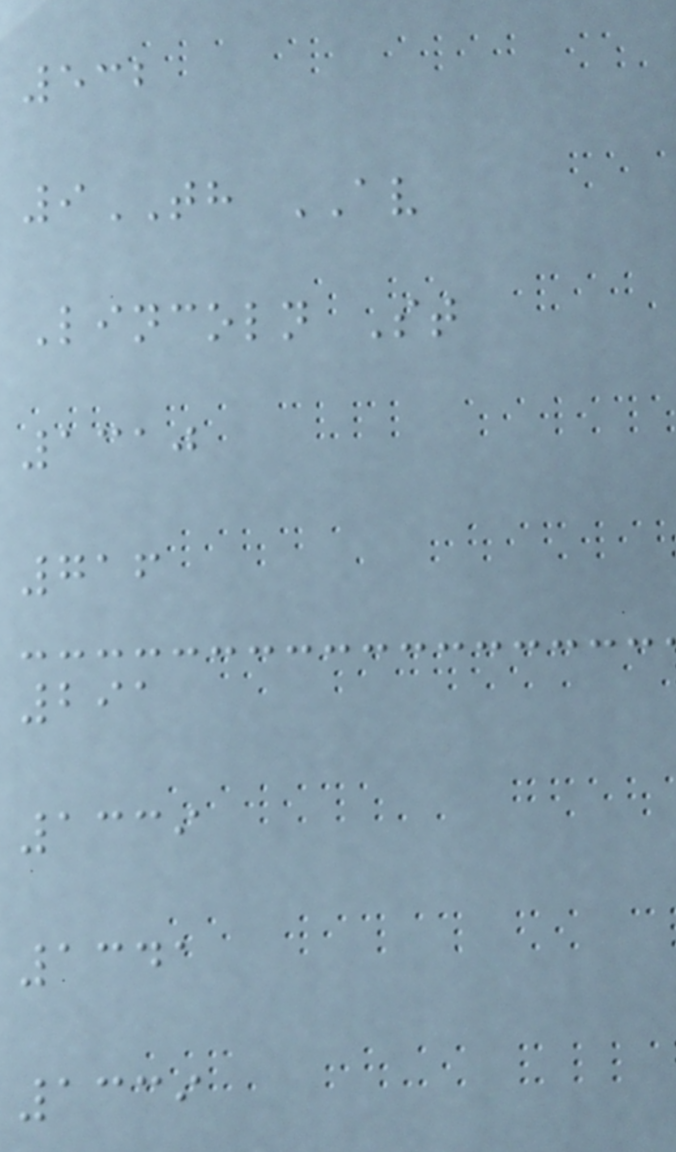532
9TH AV
Lincoln St
1310
716
291
1339
1341
1339
